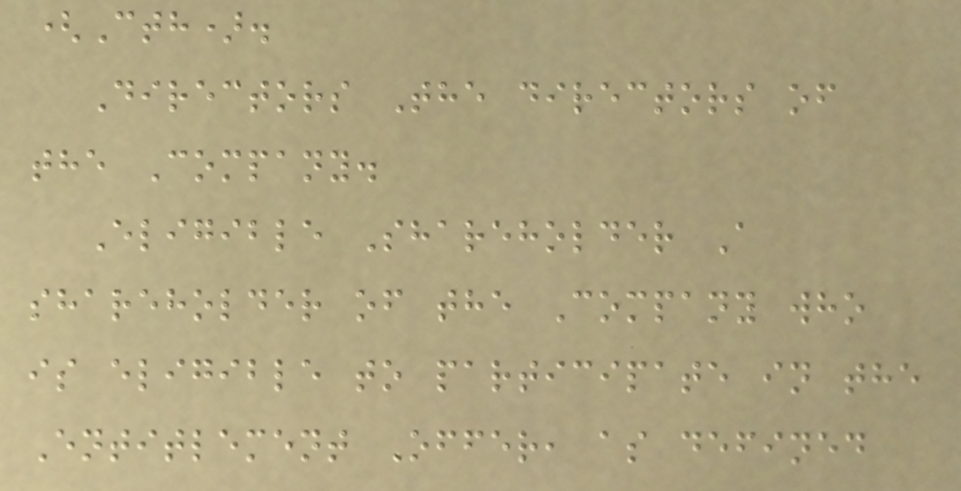(Cth).
Directors The directors of
the Company.
Eligible Shareholder A
shareholder of the Company who
is eligible to participate in the
Entitlement Offer, as defined
